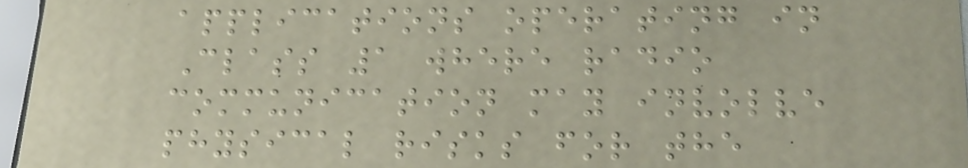applications operating in
Class 1 where radio
communication may involve
physical risks for the
